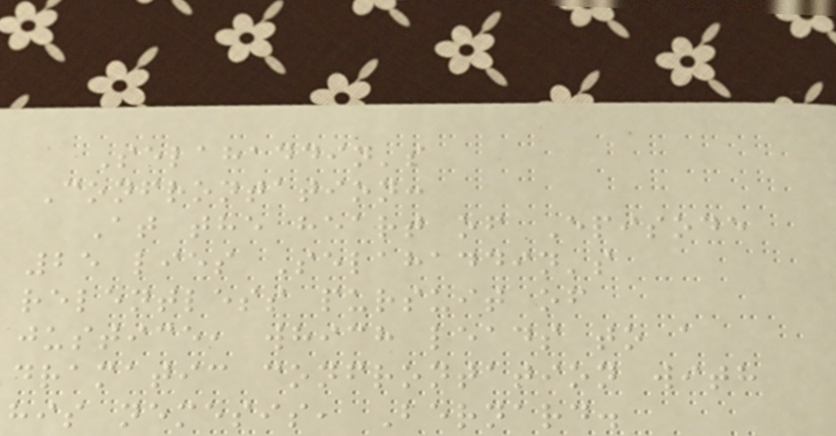Selahaddin's
Confrontation:
At the heart of Episode
25 lies Selahaddin's
relentless pursuit of
justice, which leads to a
dramatic confrontation with
his nemesis, Bernard.
